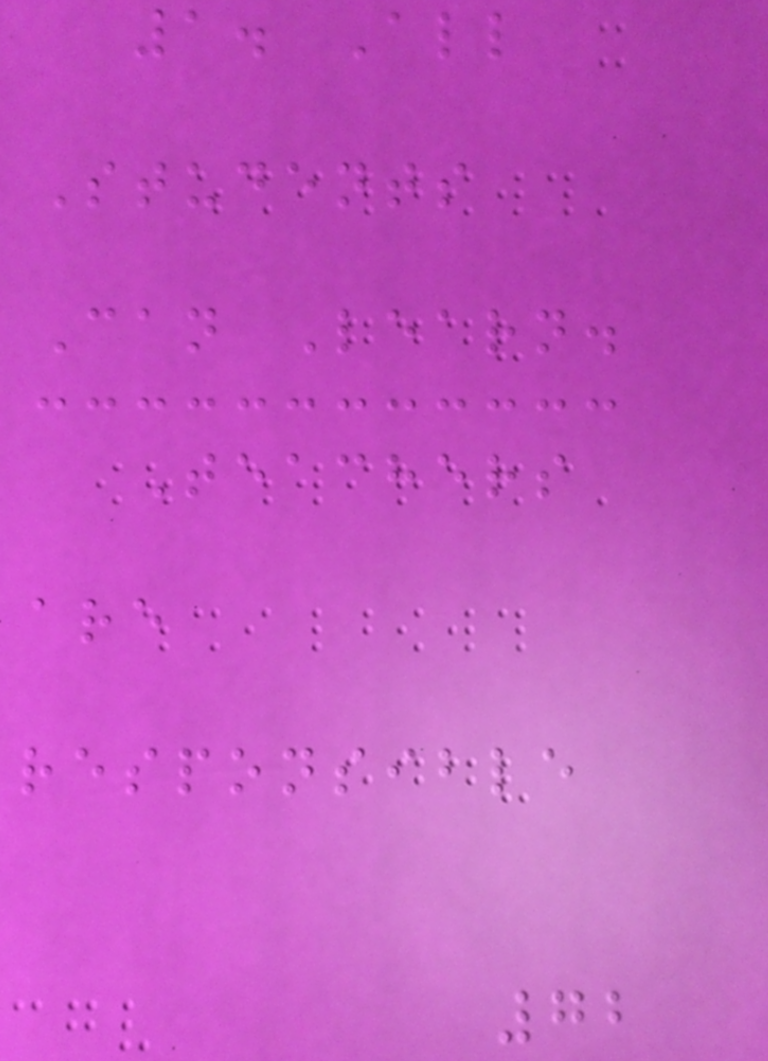1. All
Students
Can Learn.
Teachers
are
responsible
72
